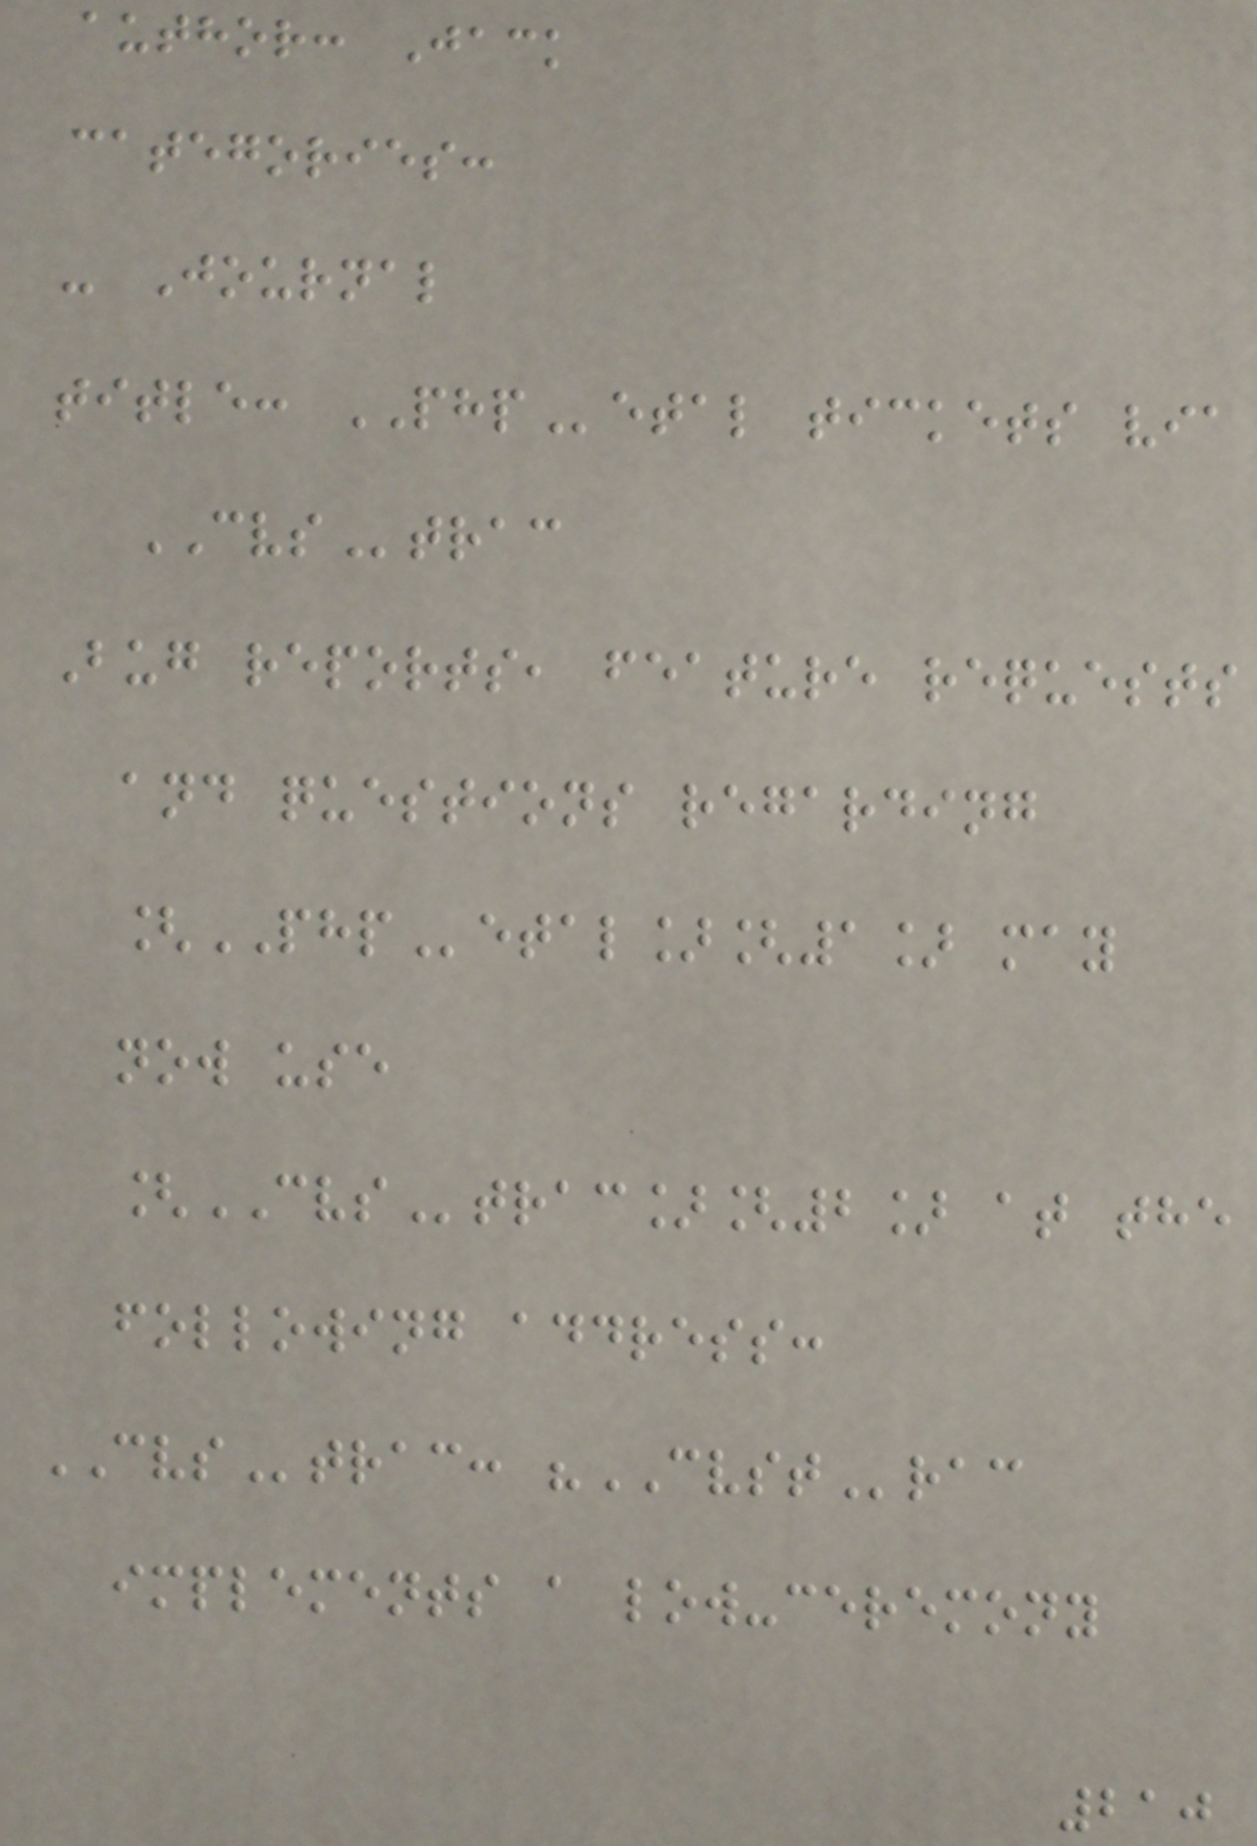author: Jack
categories:
- Journal
title: PHPetal tickets via
CVStrac
Bug reports, feature requests
and questions regarding
[PHPetal][1] may
now use
[CVStrac][2] at the
following address:
CVStrac: "CVSTrac
implements a low-ceremony
210
